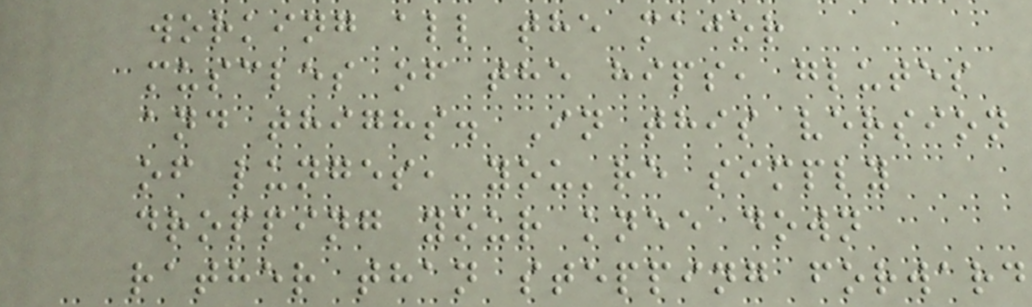working all the major
muscles of the hips, glutes
and thighs. In this version
of lunges, you're simply
dropping your knee down
rather than stepping forward
